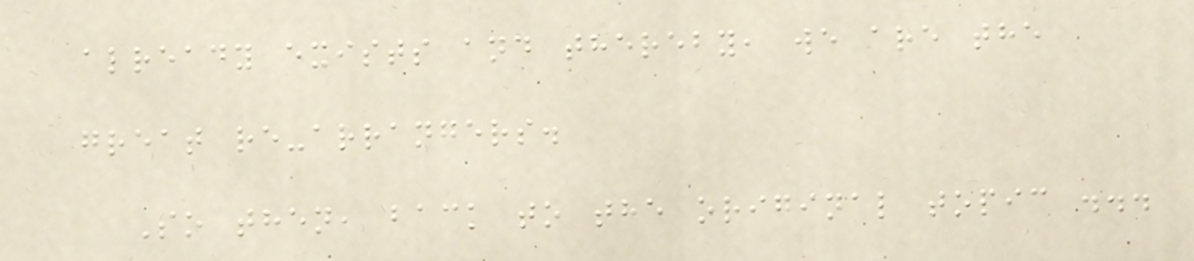already exists and thereby, we are the
great re-arrangers.
So then, back to the original topic ...
